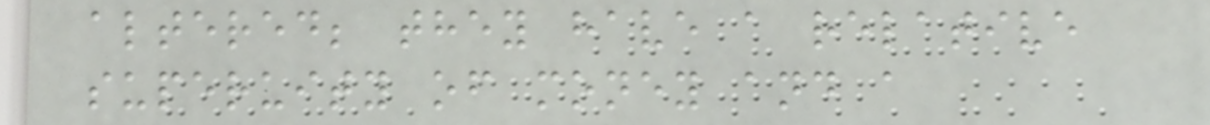altered; they have a relative
superuity of money and a
